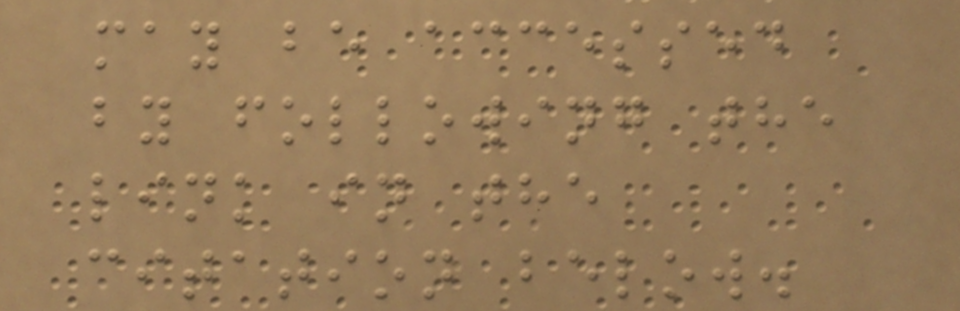may be accessed
by following the
link in the
citation below.
